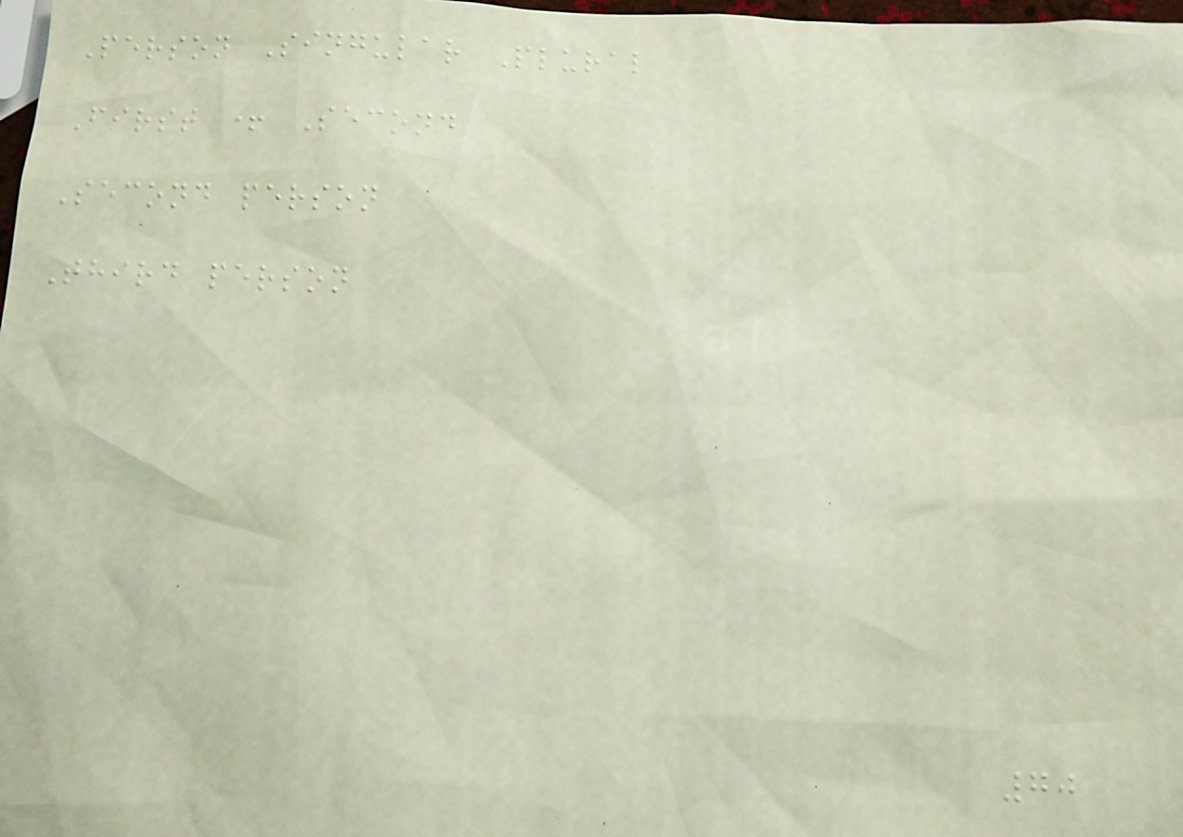Person Singular Plural
First + Second
Second person
Third person
70
